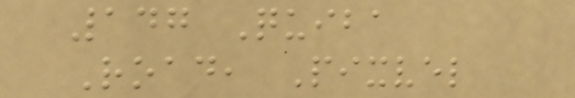147 Quiba
Road, Pixvel
